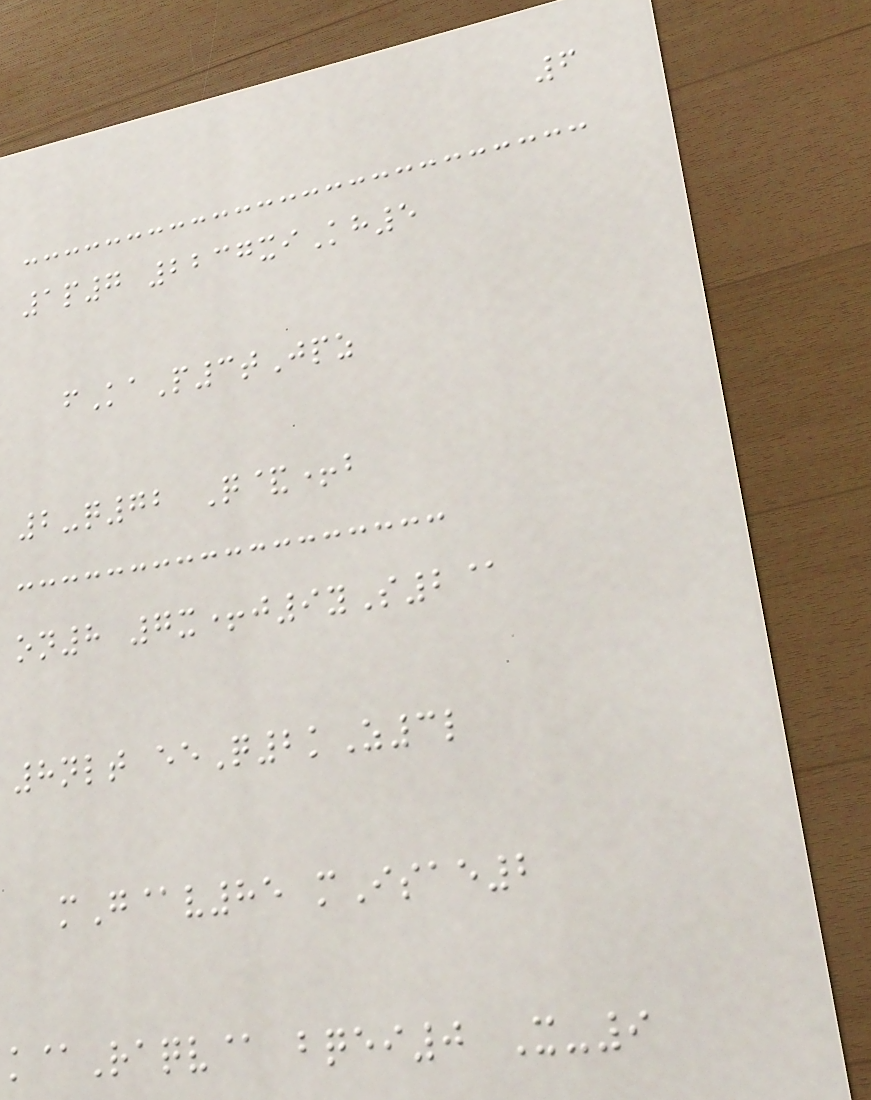6
1p7 2237xiKh5
fKaP3tJpz
2-q72 Q&+b
on8 7x+j9yS2@
8nlt eeQ2kZ3l
mG@v85 mIsae2
k@Raqv@ bqei0 X-9
